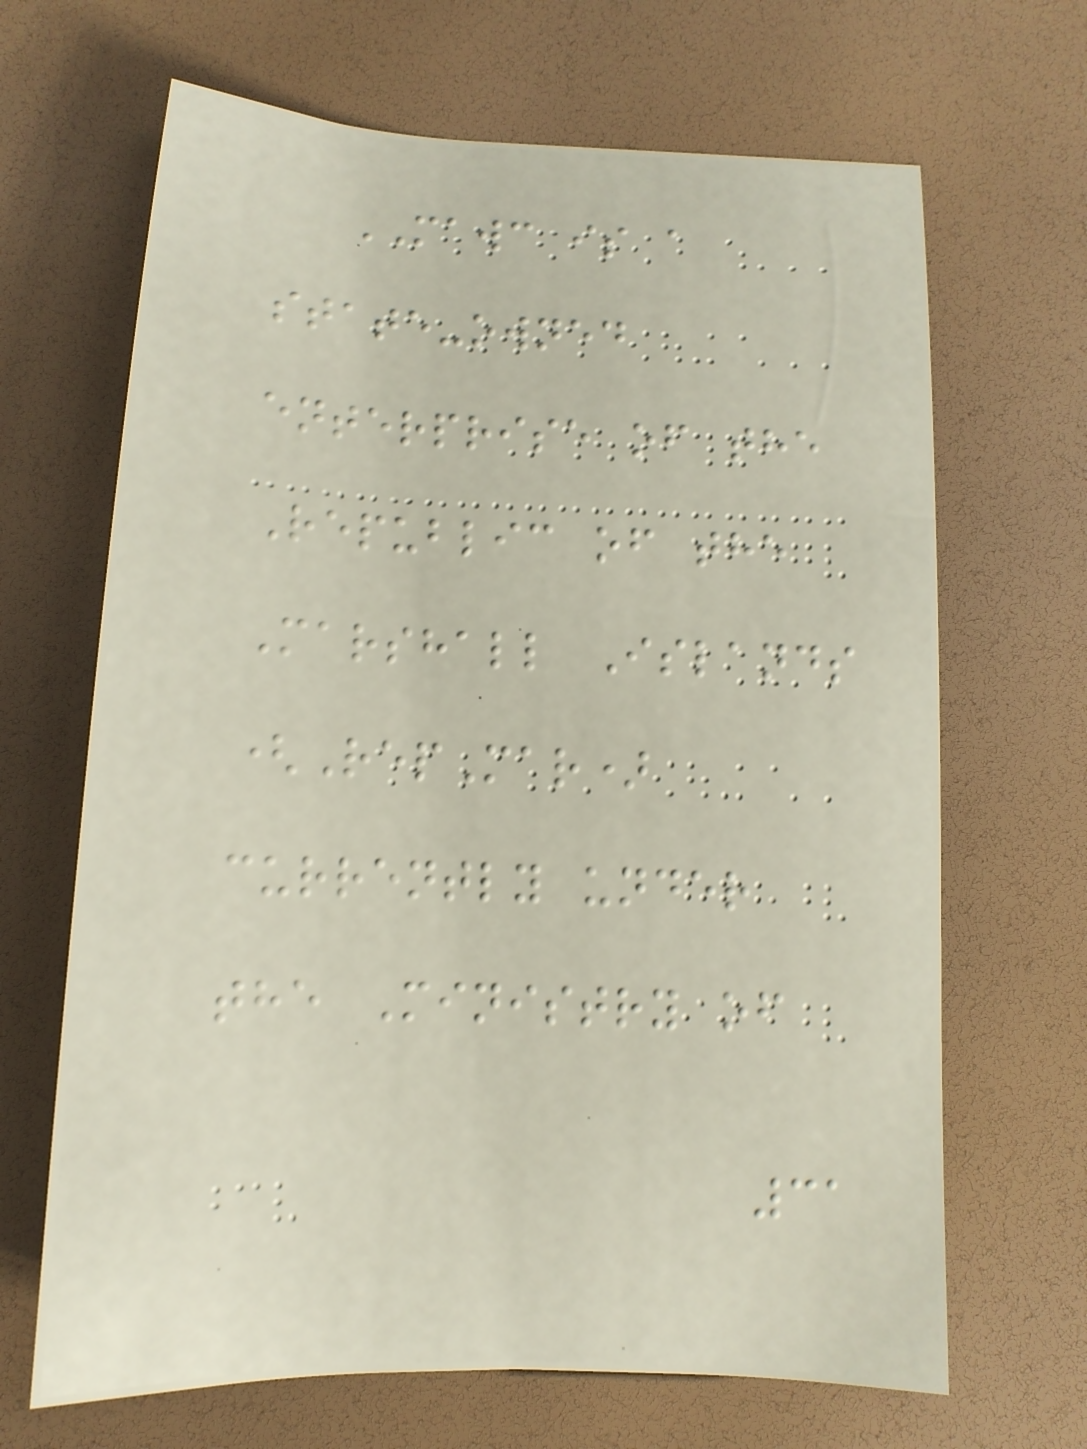MAWC is a
state-owned
enterprise of the
Republic of the
Marshall Islands
(RepMar)
currently under
the Ministry of
31
